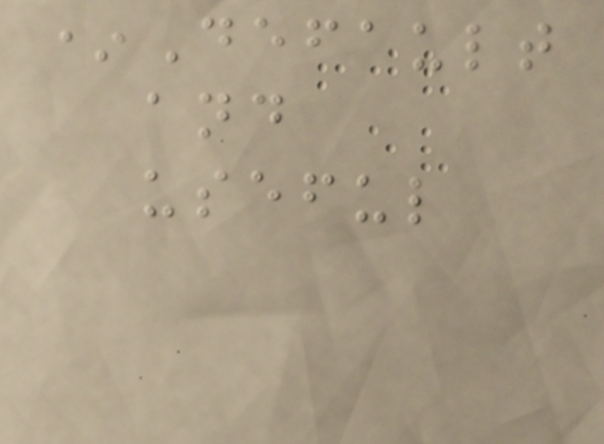*Default
and
useful
